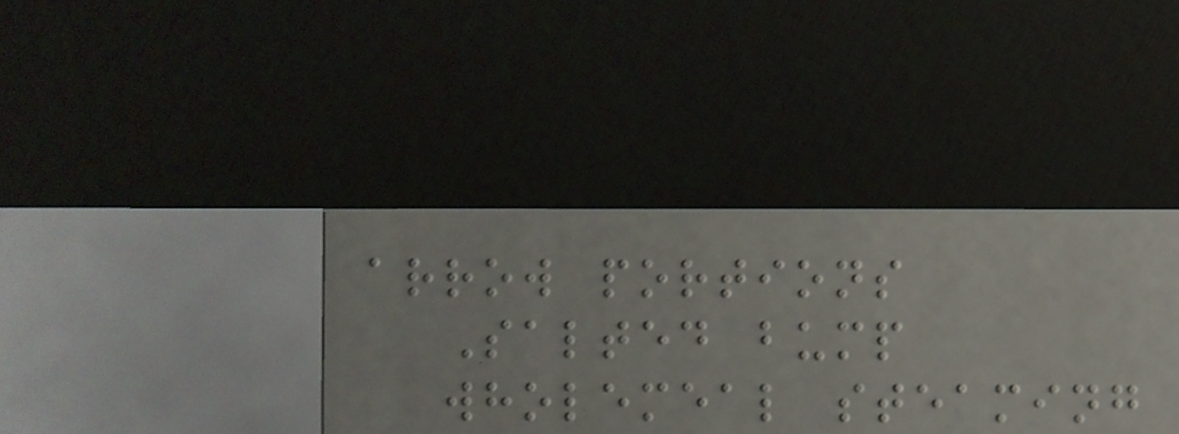arrow portions
Salted bump
wholemeal steaming
